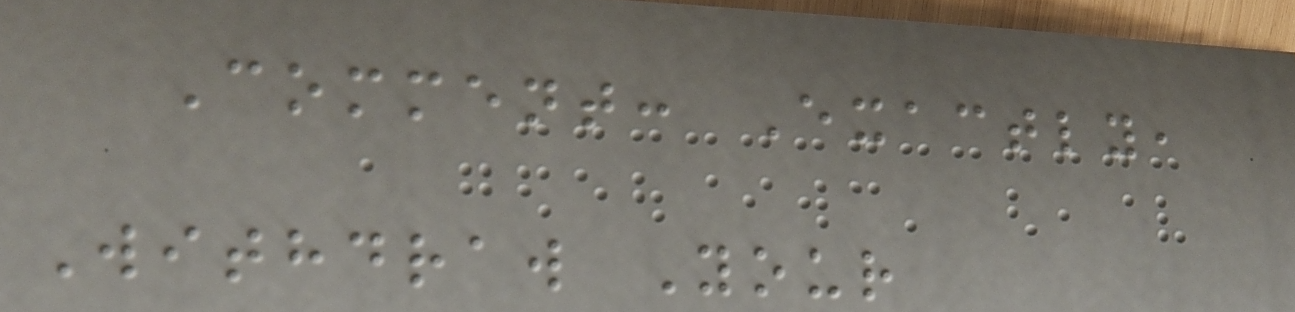Comment: Exactly,
Withdraw Your
